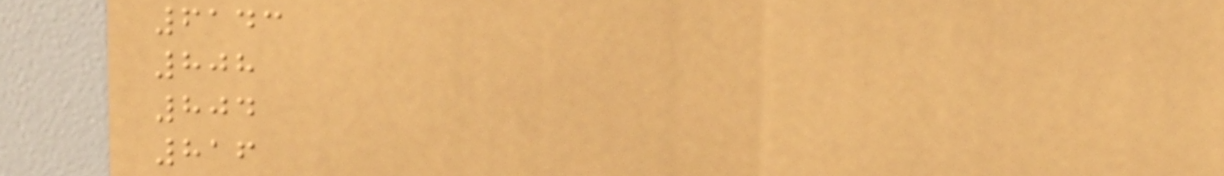6143
808
804
816
